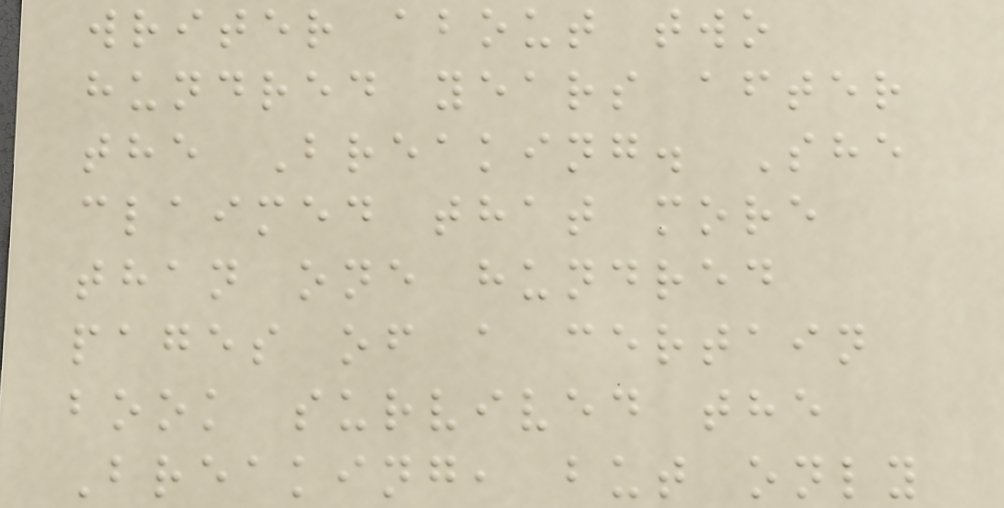writer about two
hundred years after
the Breaking. She
claimed that more
than one hundred
pages of a certain
book survived the
Breaking, but only
